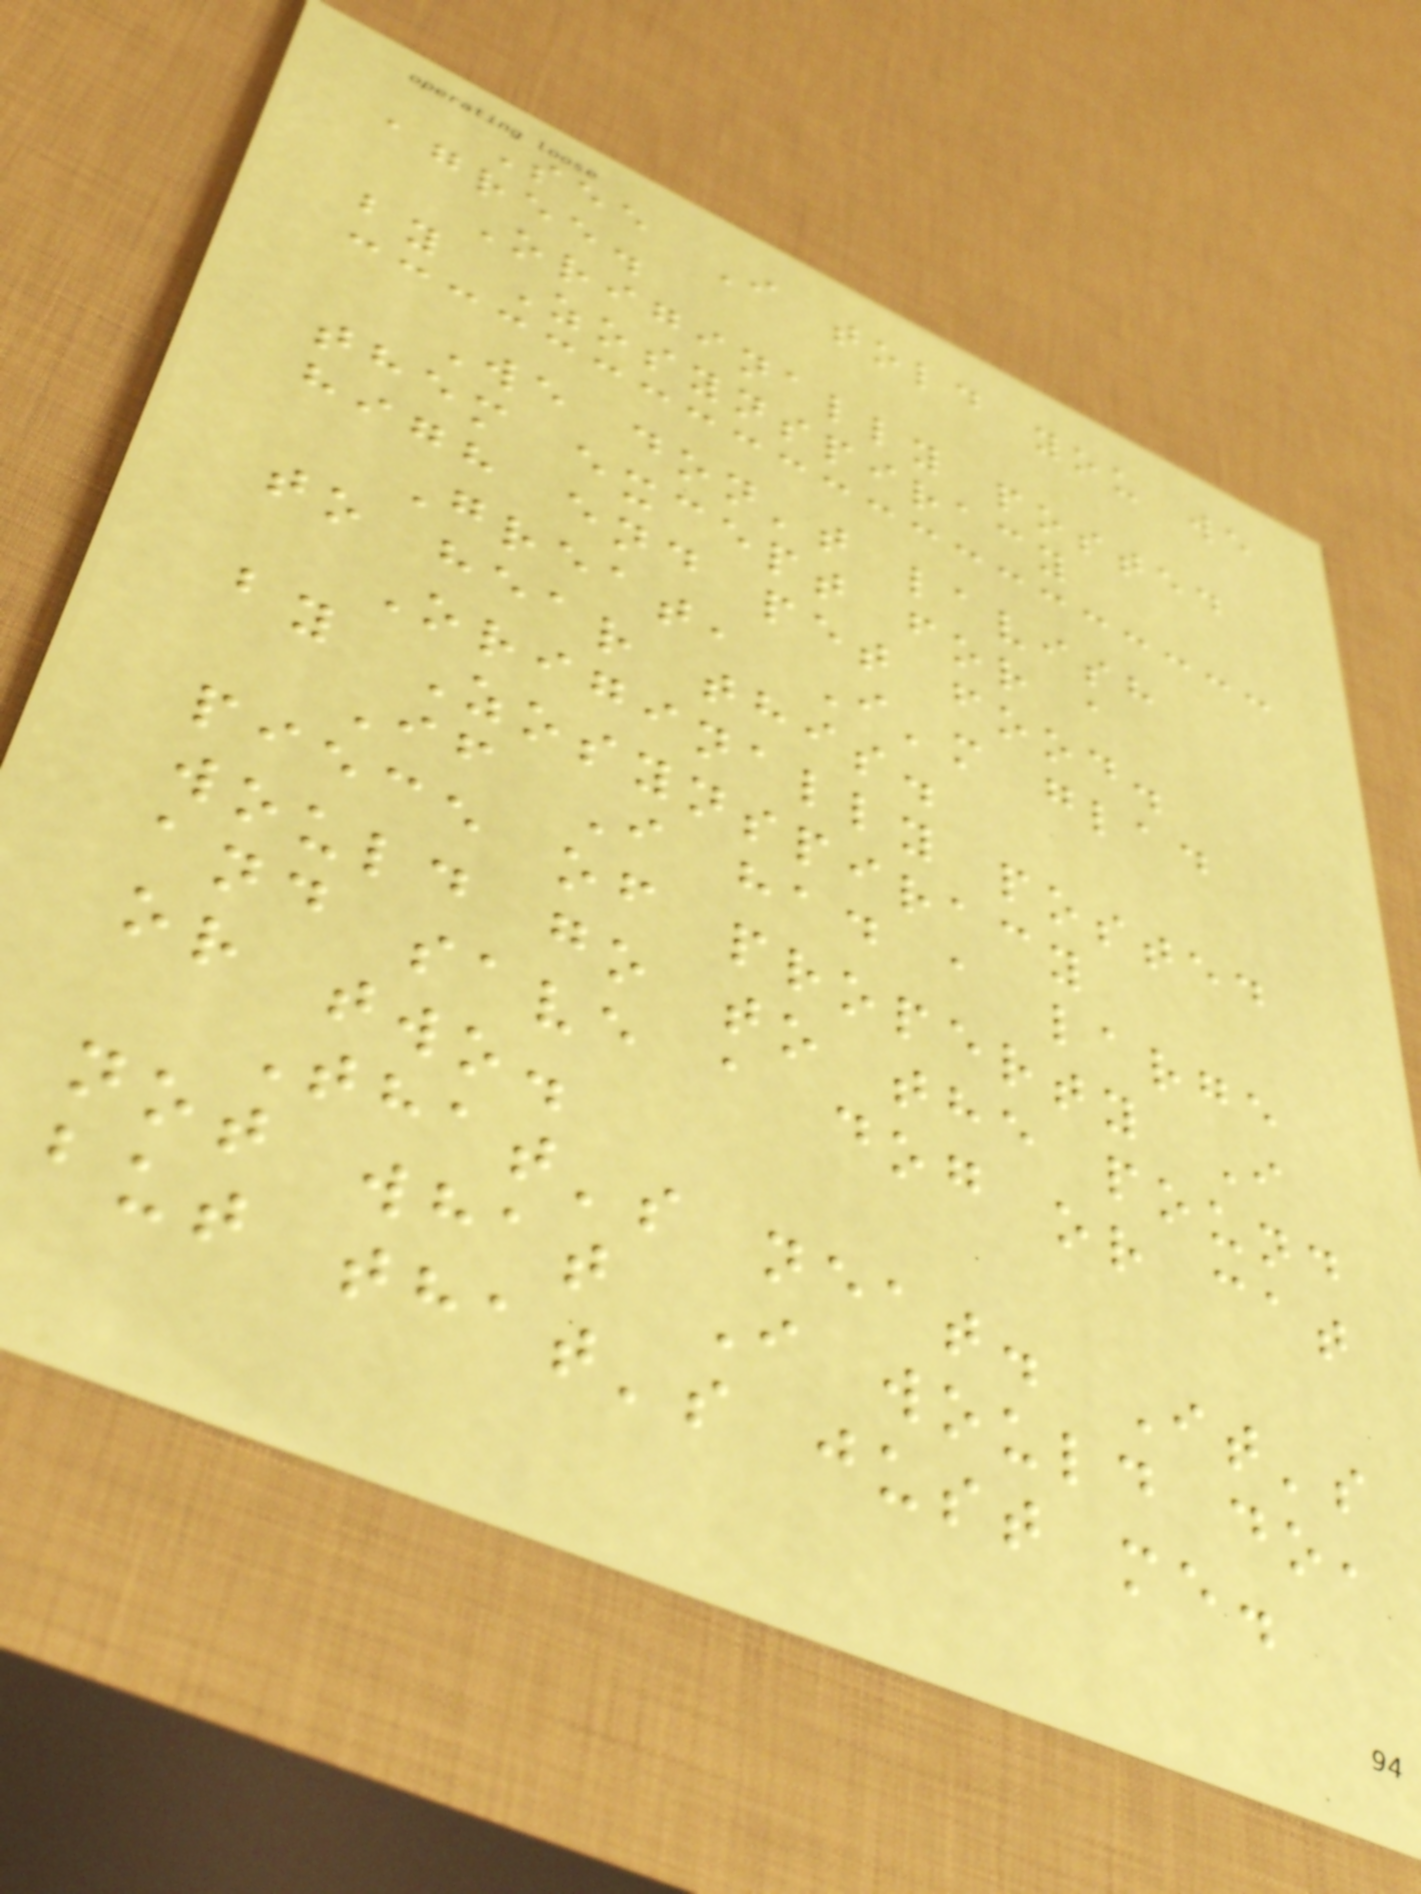See I told you we
agree.
Originally posted
by Zosynspiracy
We don't lavish
them except for a
high end pet food.
Great, I'm glad
to hear this.
Originally posted
by Zosynspiracy
If I had a large
piece of property I
would go to the pound
and save a dog or cat
or two.
That's neat. It's
not what I would do,
but that's just me.
